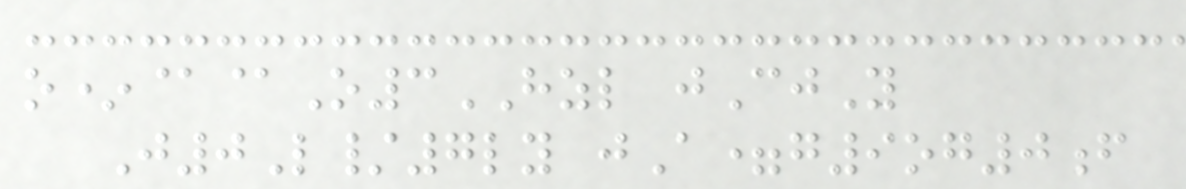o*@@O3HZL jCjY
J0L/7ly jA=g9og0f
